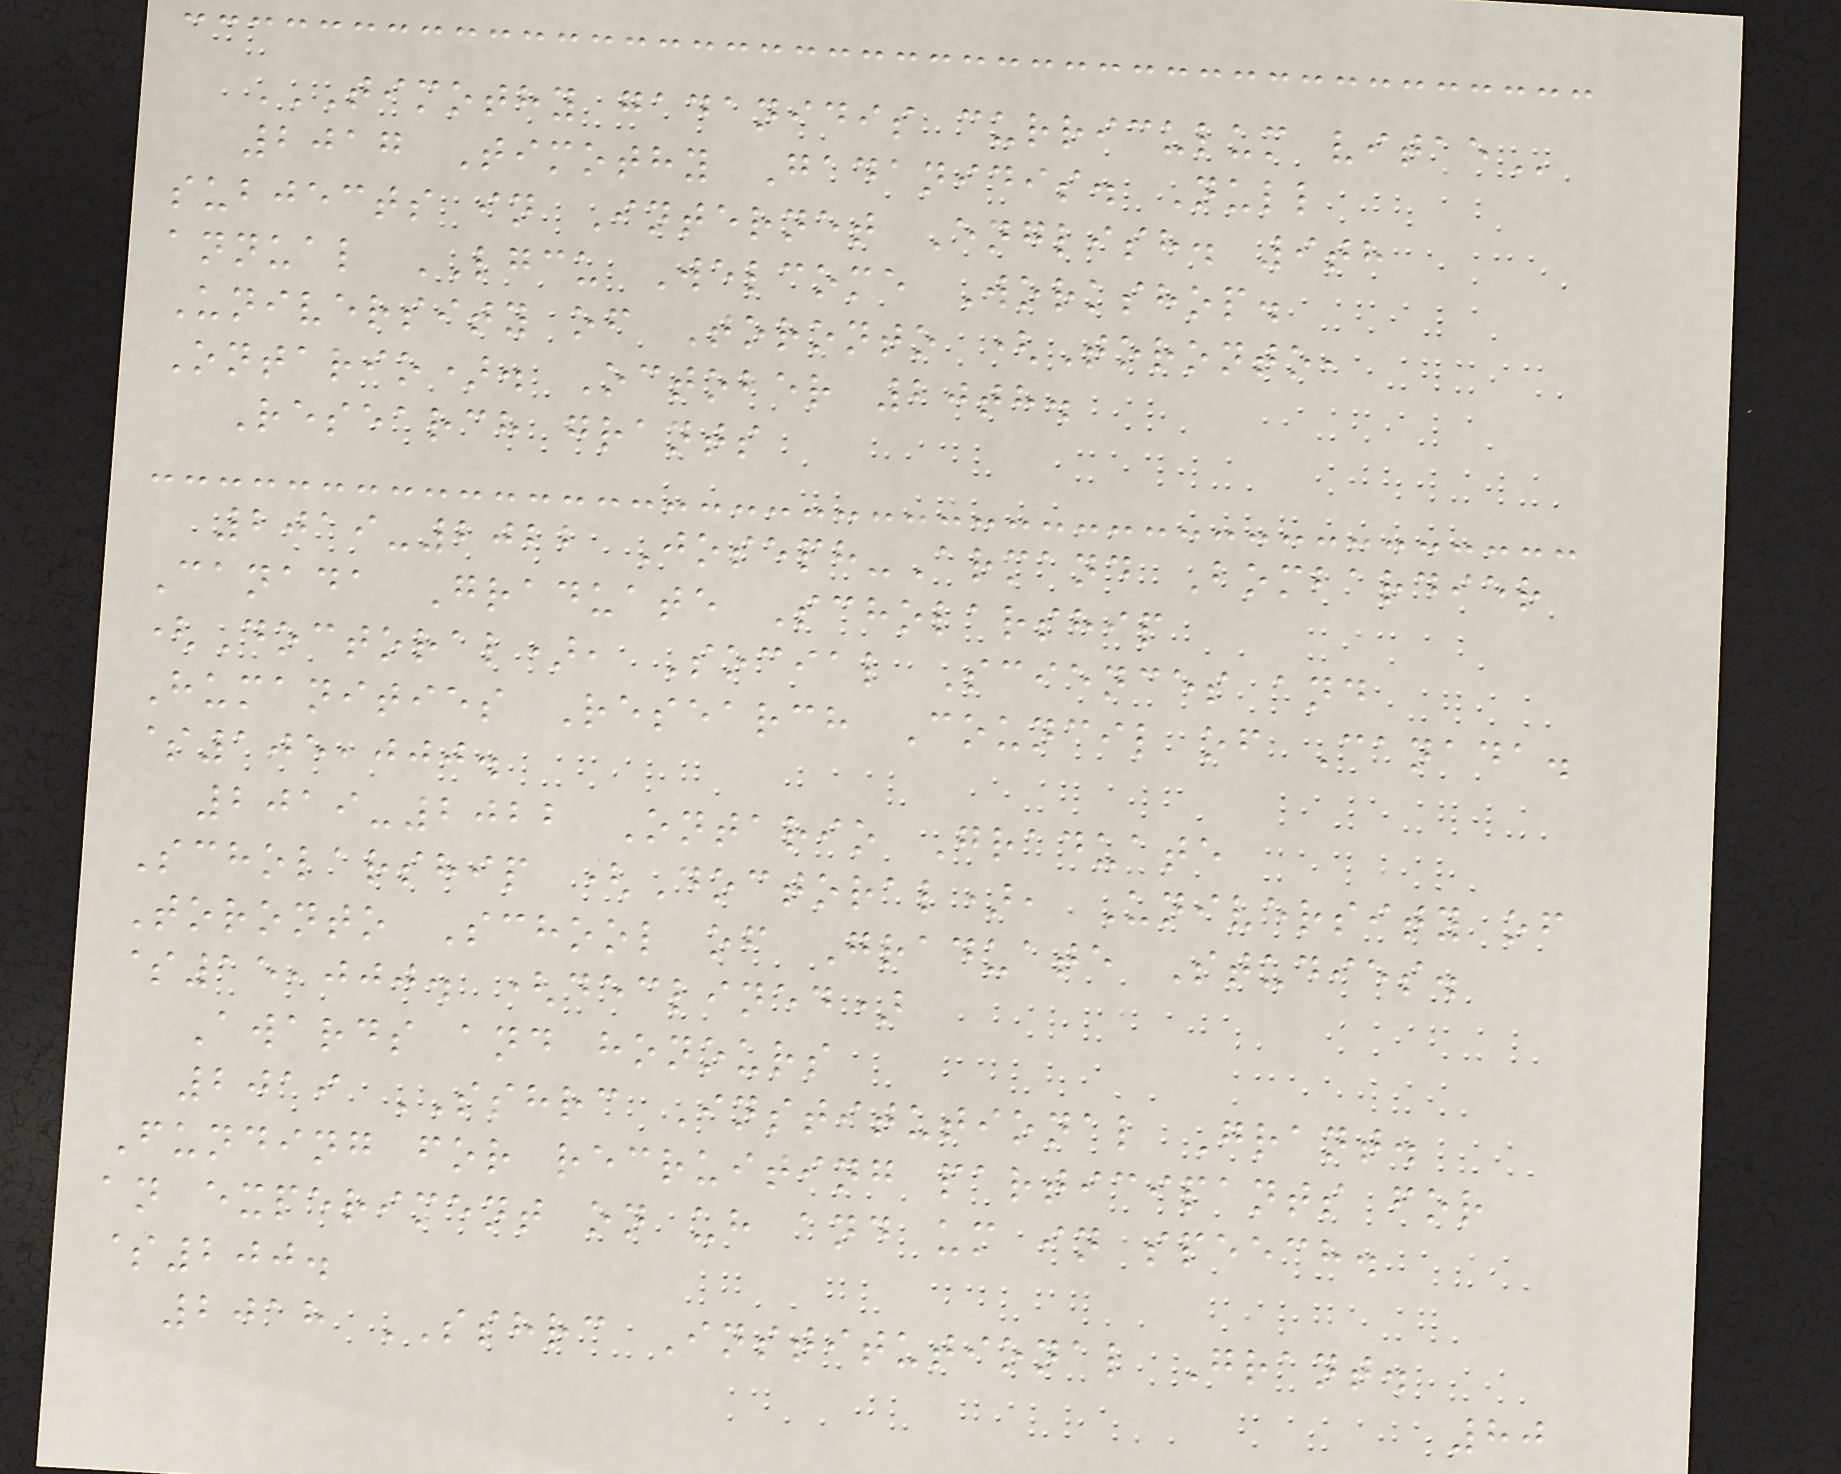TIMOTHY GADANIDIS CURRICULUM VITAE
2017 Timothy Gadanidis. Null
subjects in Internet English. 9th
annual LGCU Welcome Workshop.
University of Toronto (Toronto,
Ontario). October 20th.
Research grants
2019-2022 Joseph-Armand Bombardier
Canada Graduate Scholarship
(Doctoral), Social Sciences and
Humanities Research Council of Canada.
$105,000.
2019-2022 Ontario Graduate
Scholarship (Doctoral), University of
Toronto School of Graduate Studies.
$15,000. (declined)
Awards and honours
2019 SSHRC Institutional Grant.
Funding for recruiting participants for
an experiment on uh and um in speech.
$200.
2018 SSHRC Institutional Grant.
80
